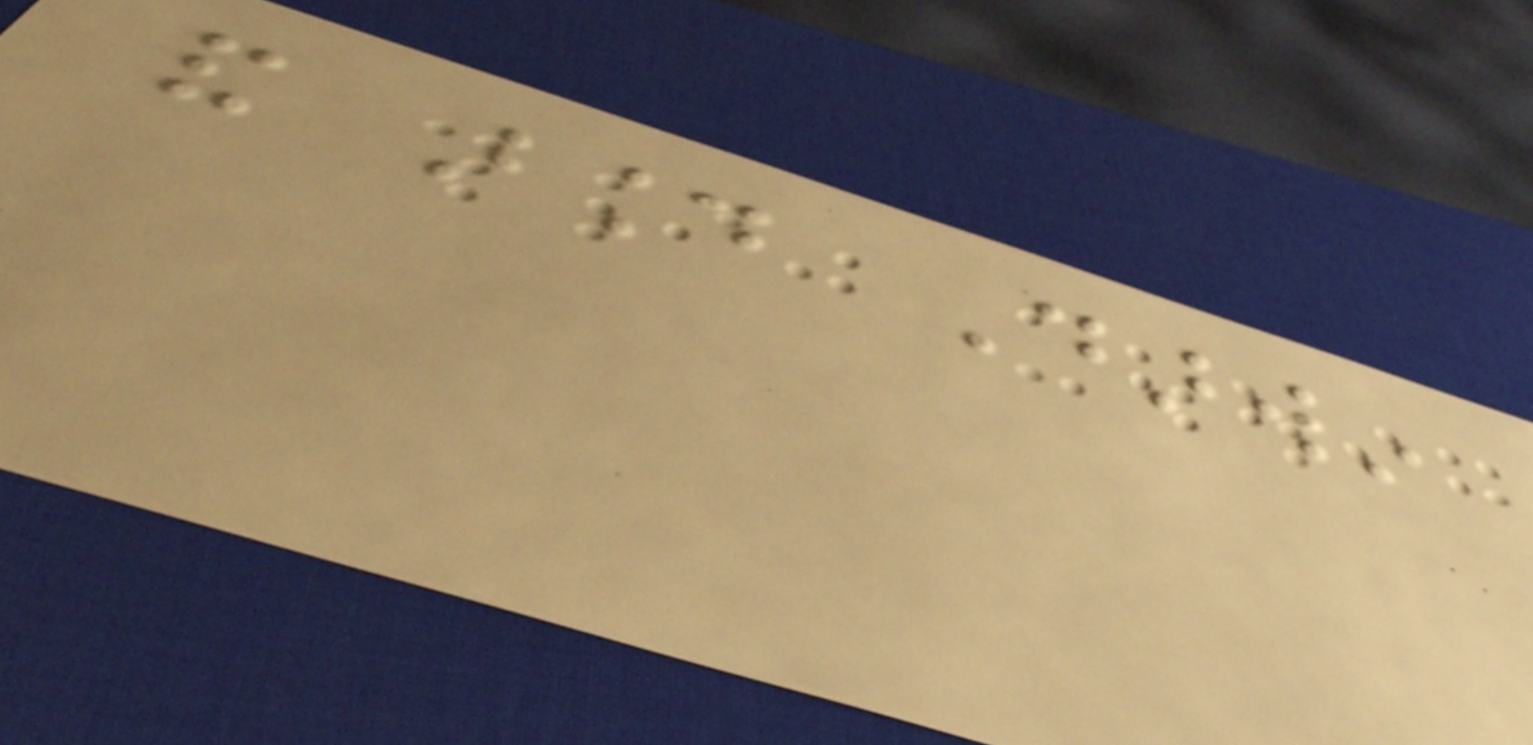and around Darwin
